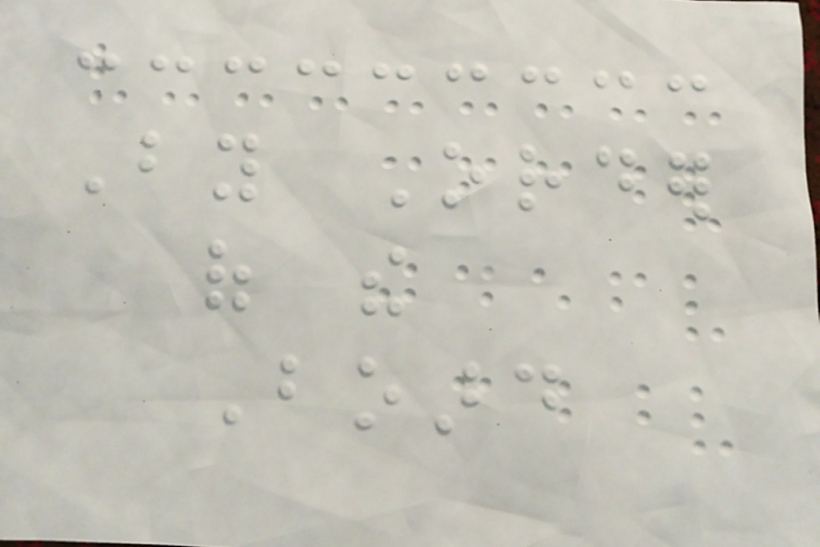By Order
of the
Board
